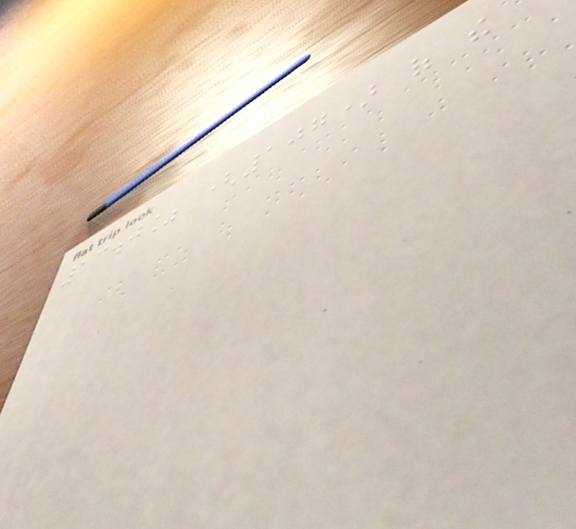13.0% (107) of the
